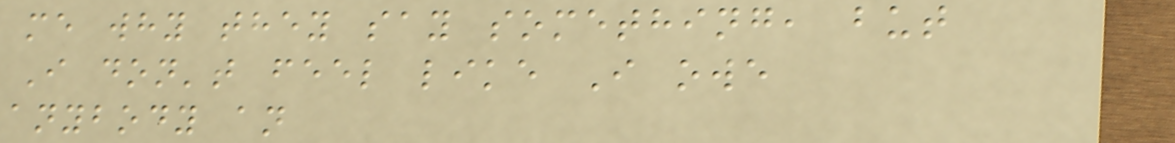me why they say something, but
I don't feel like I owe
anybody an
